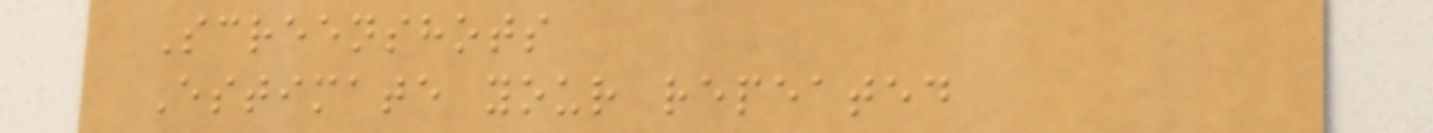Screenshots
Estimate your repeated
